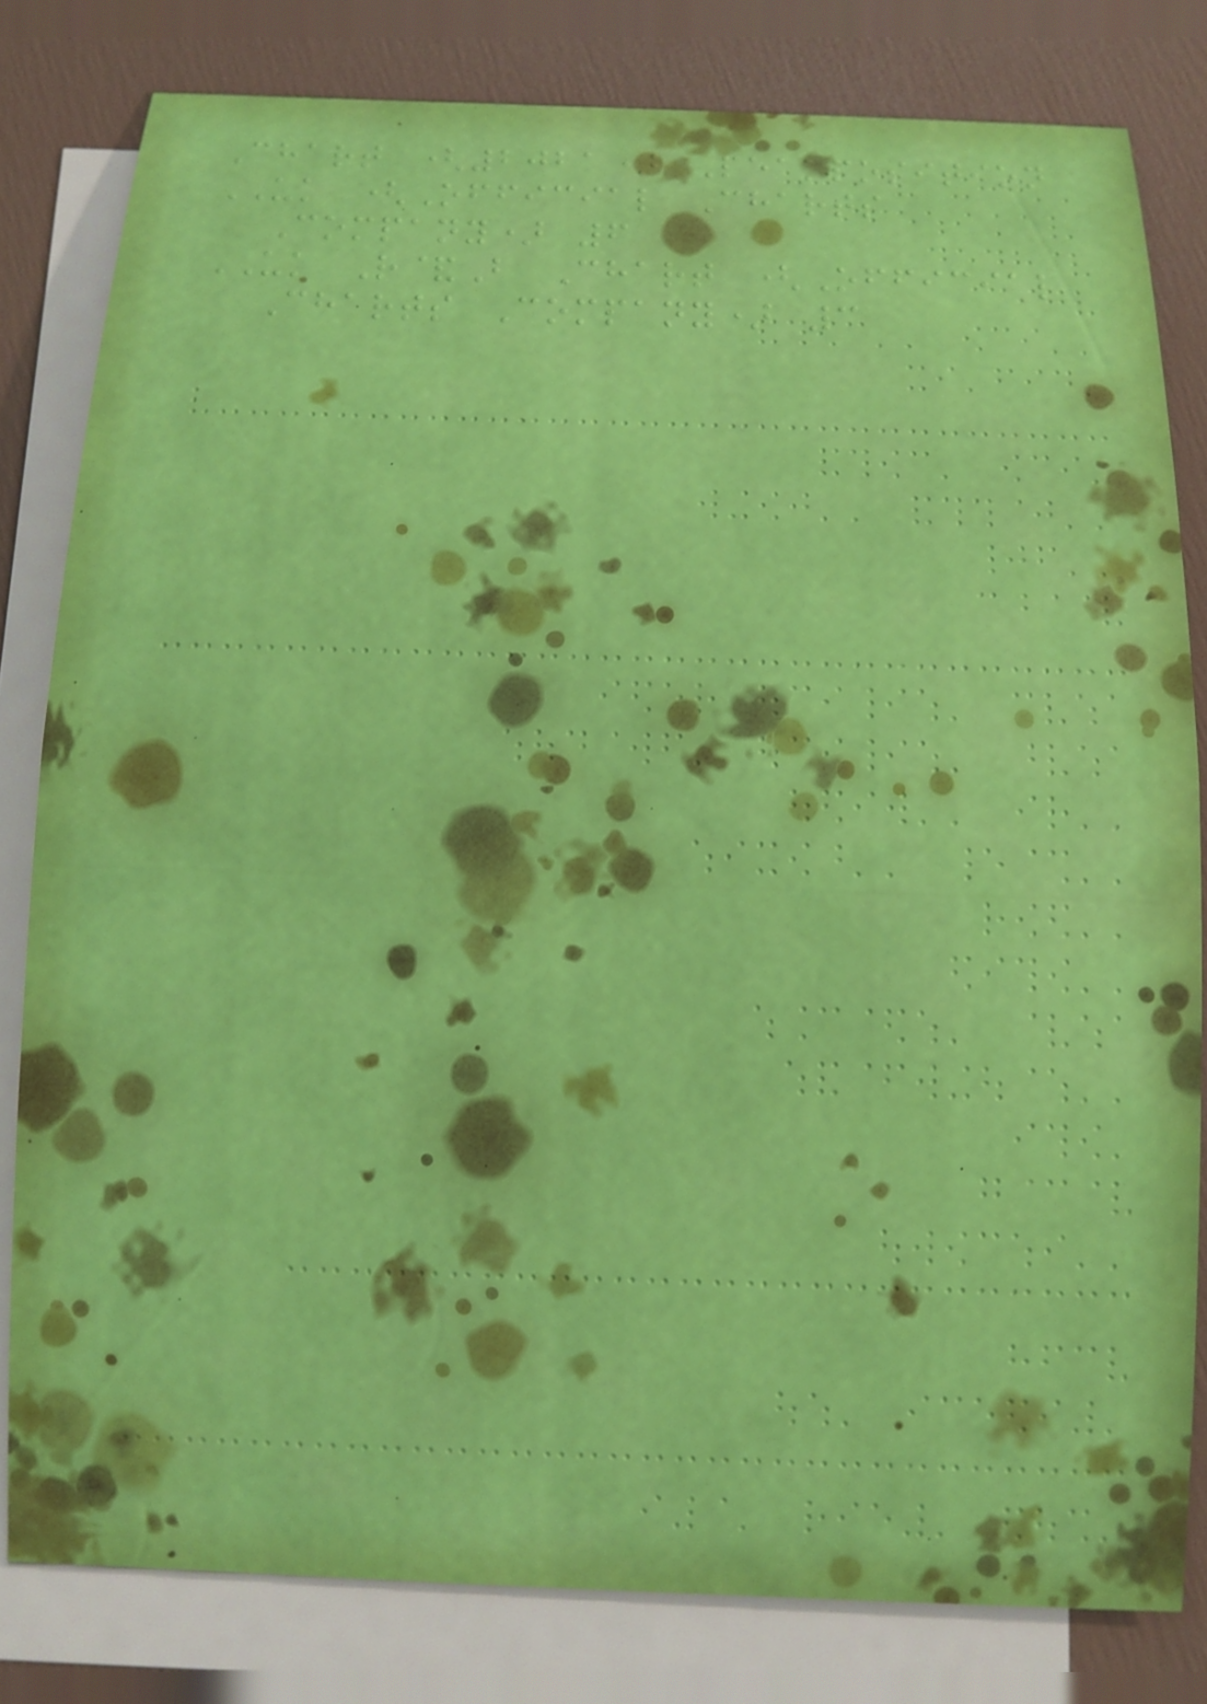Chart (2021) Peakposition
UK (Official Charts
Company) 6
UK R&B Chart (Official
Charts Company) 3
